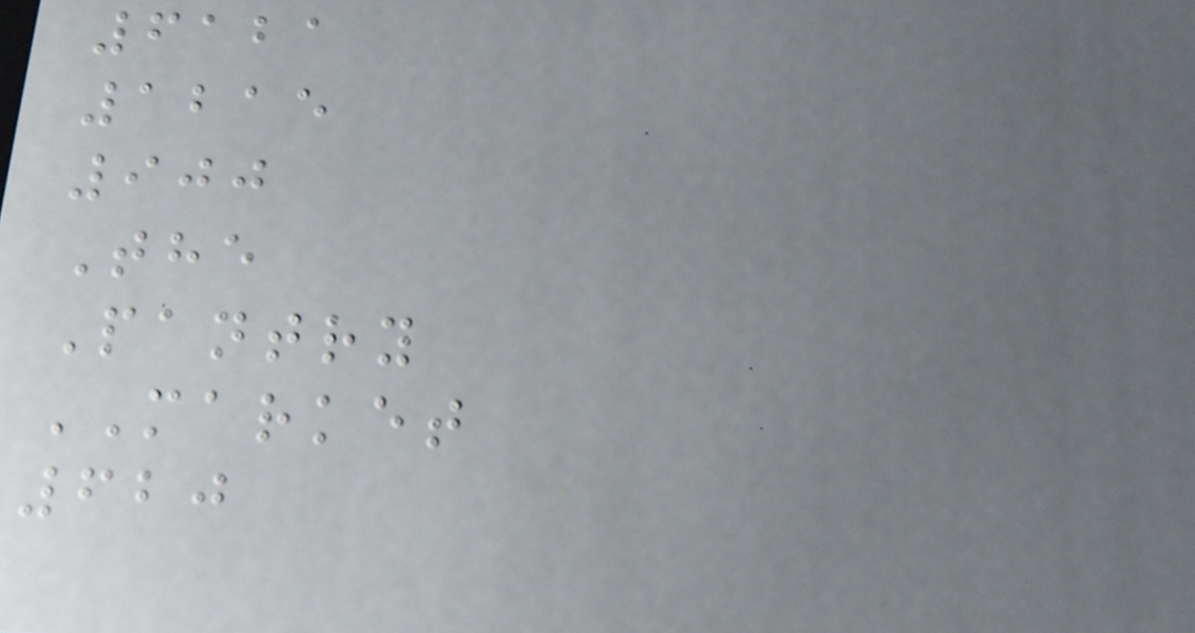6121
1215
900
The
Pantry
MARKET
620
